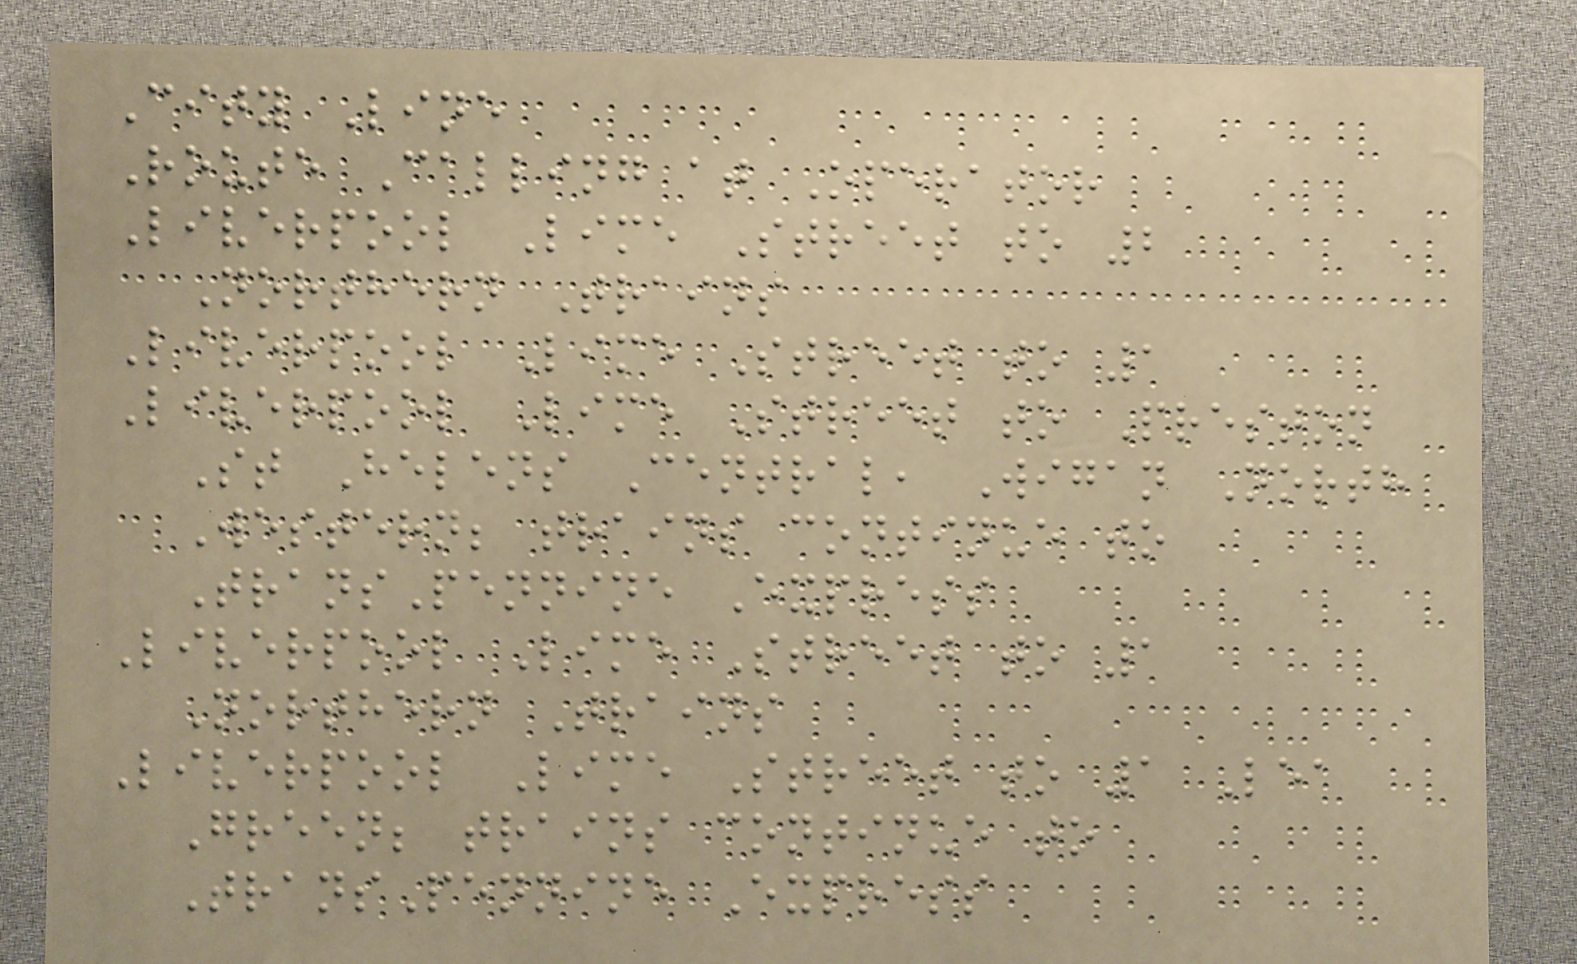City Line
Route Calling at Operator
Liverpool Lime Street to 2
Northern Trains
Liverpool Lime Street to 1
Liverpool Lime Street to Preston
St Helens Central, Wigan North
Western; trains continue to
TransPennine Express
Liverpool Lime Street to 1
Northern Trains
Liverpool Lime Street to 1 Lea
Green; trains continue to
TransPennine Express
